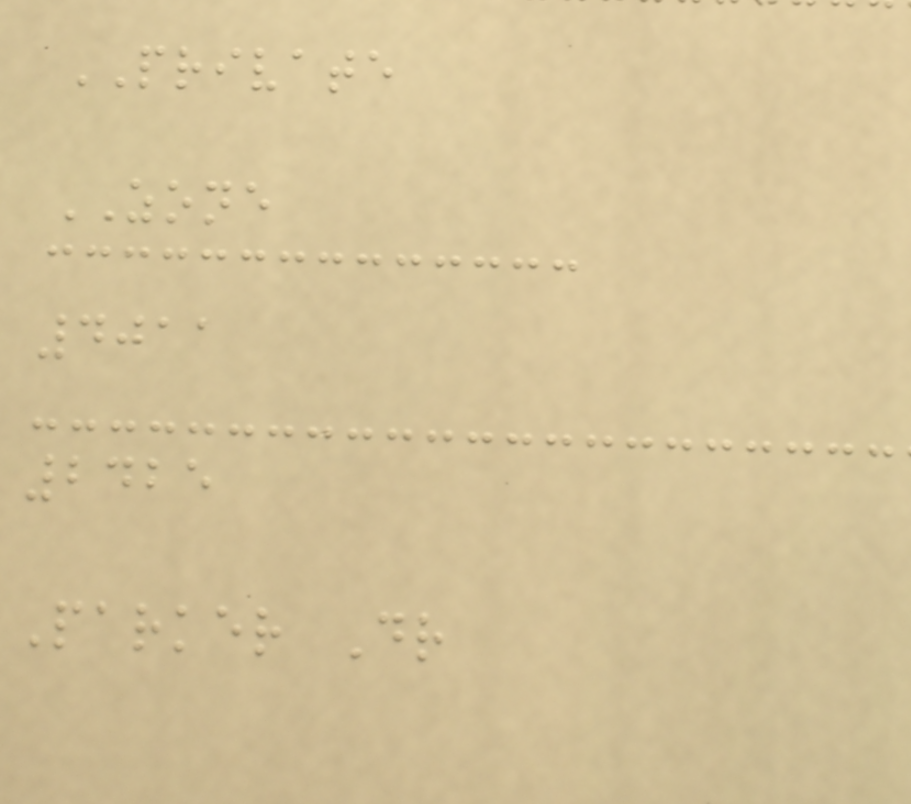PRIVATE
ZONE
4011
2425
Parker Dr
